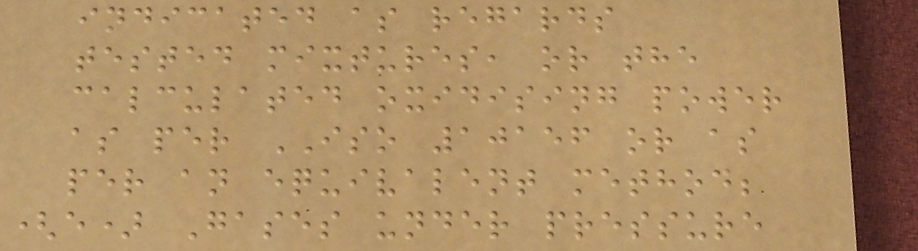indicated as regards
tested mixtures, or the
calculated oxidising power
as per ISO 10156 or as
per an equivalent method;
(e) Gases under pressure
